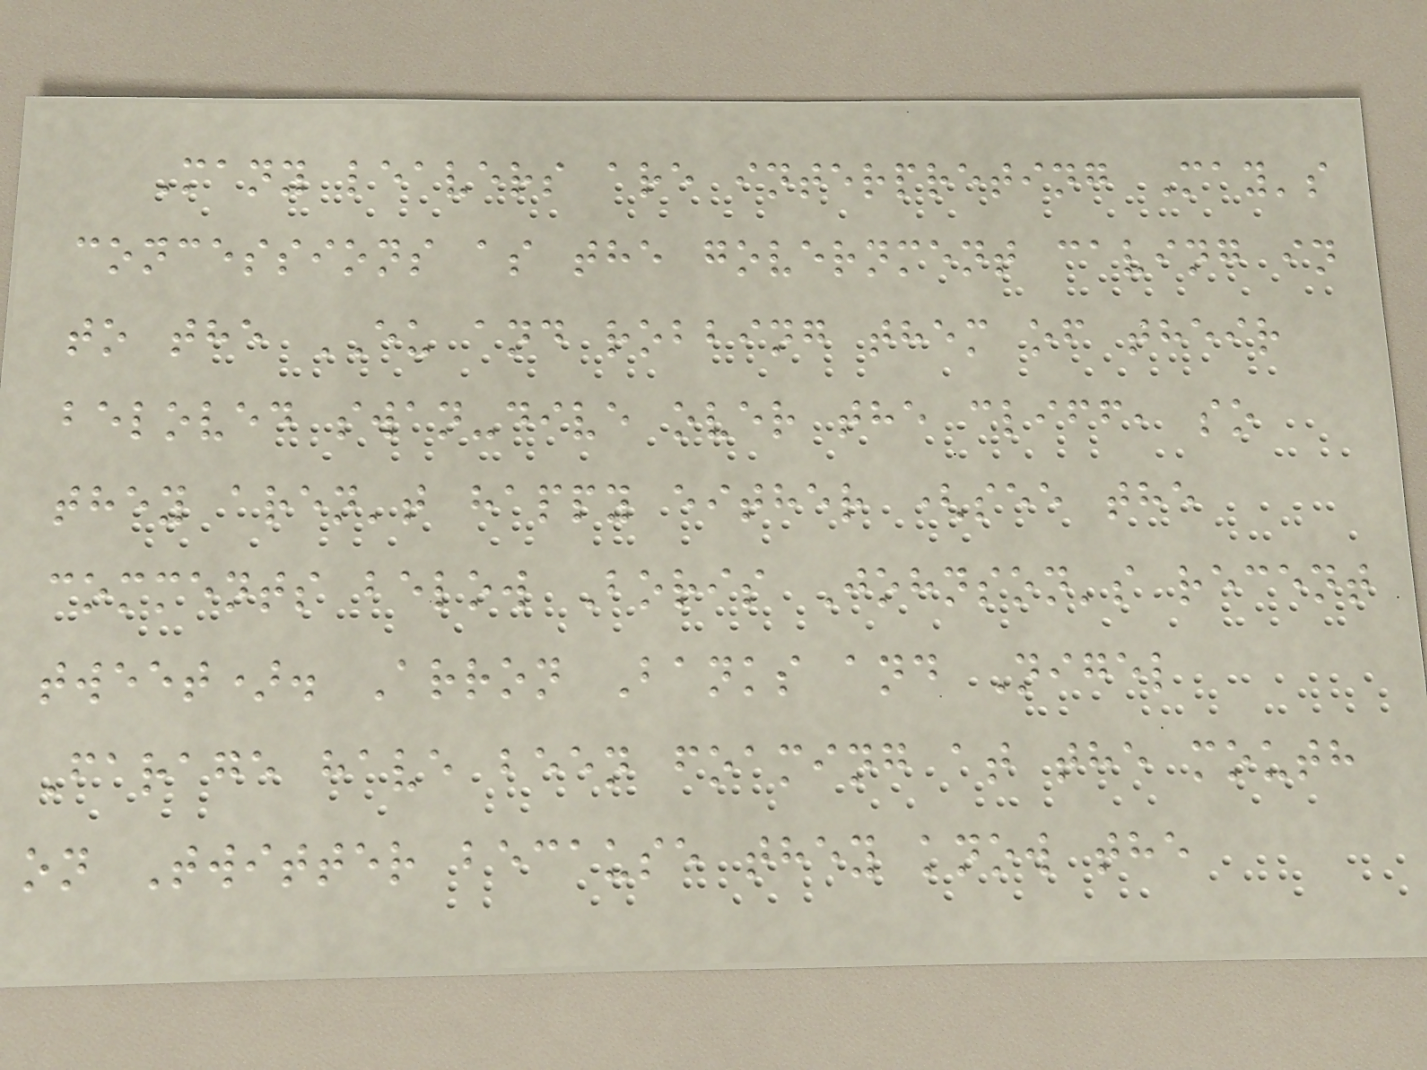Many leavers are interpreting May's
concessions as the government caving in
to the EU and robbing them of their
beloved swan-dive over the cliff, so
they aren't happy either (see the
comments below Boris Johnson's recent
tweet). Arron Banks and Nigel
Farage have been foaming at the mouth
on Twitter because they know the
